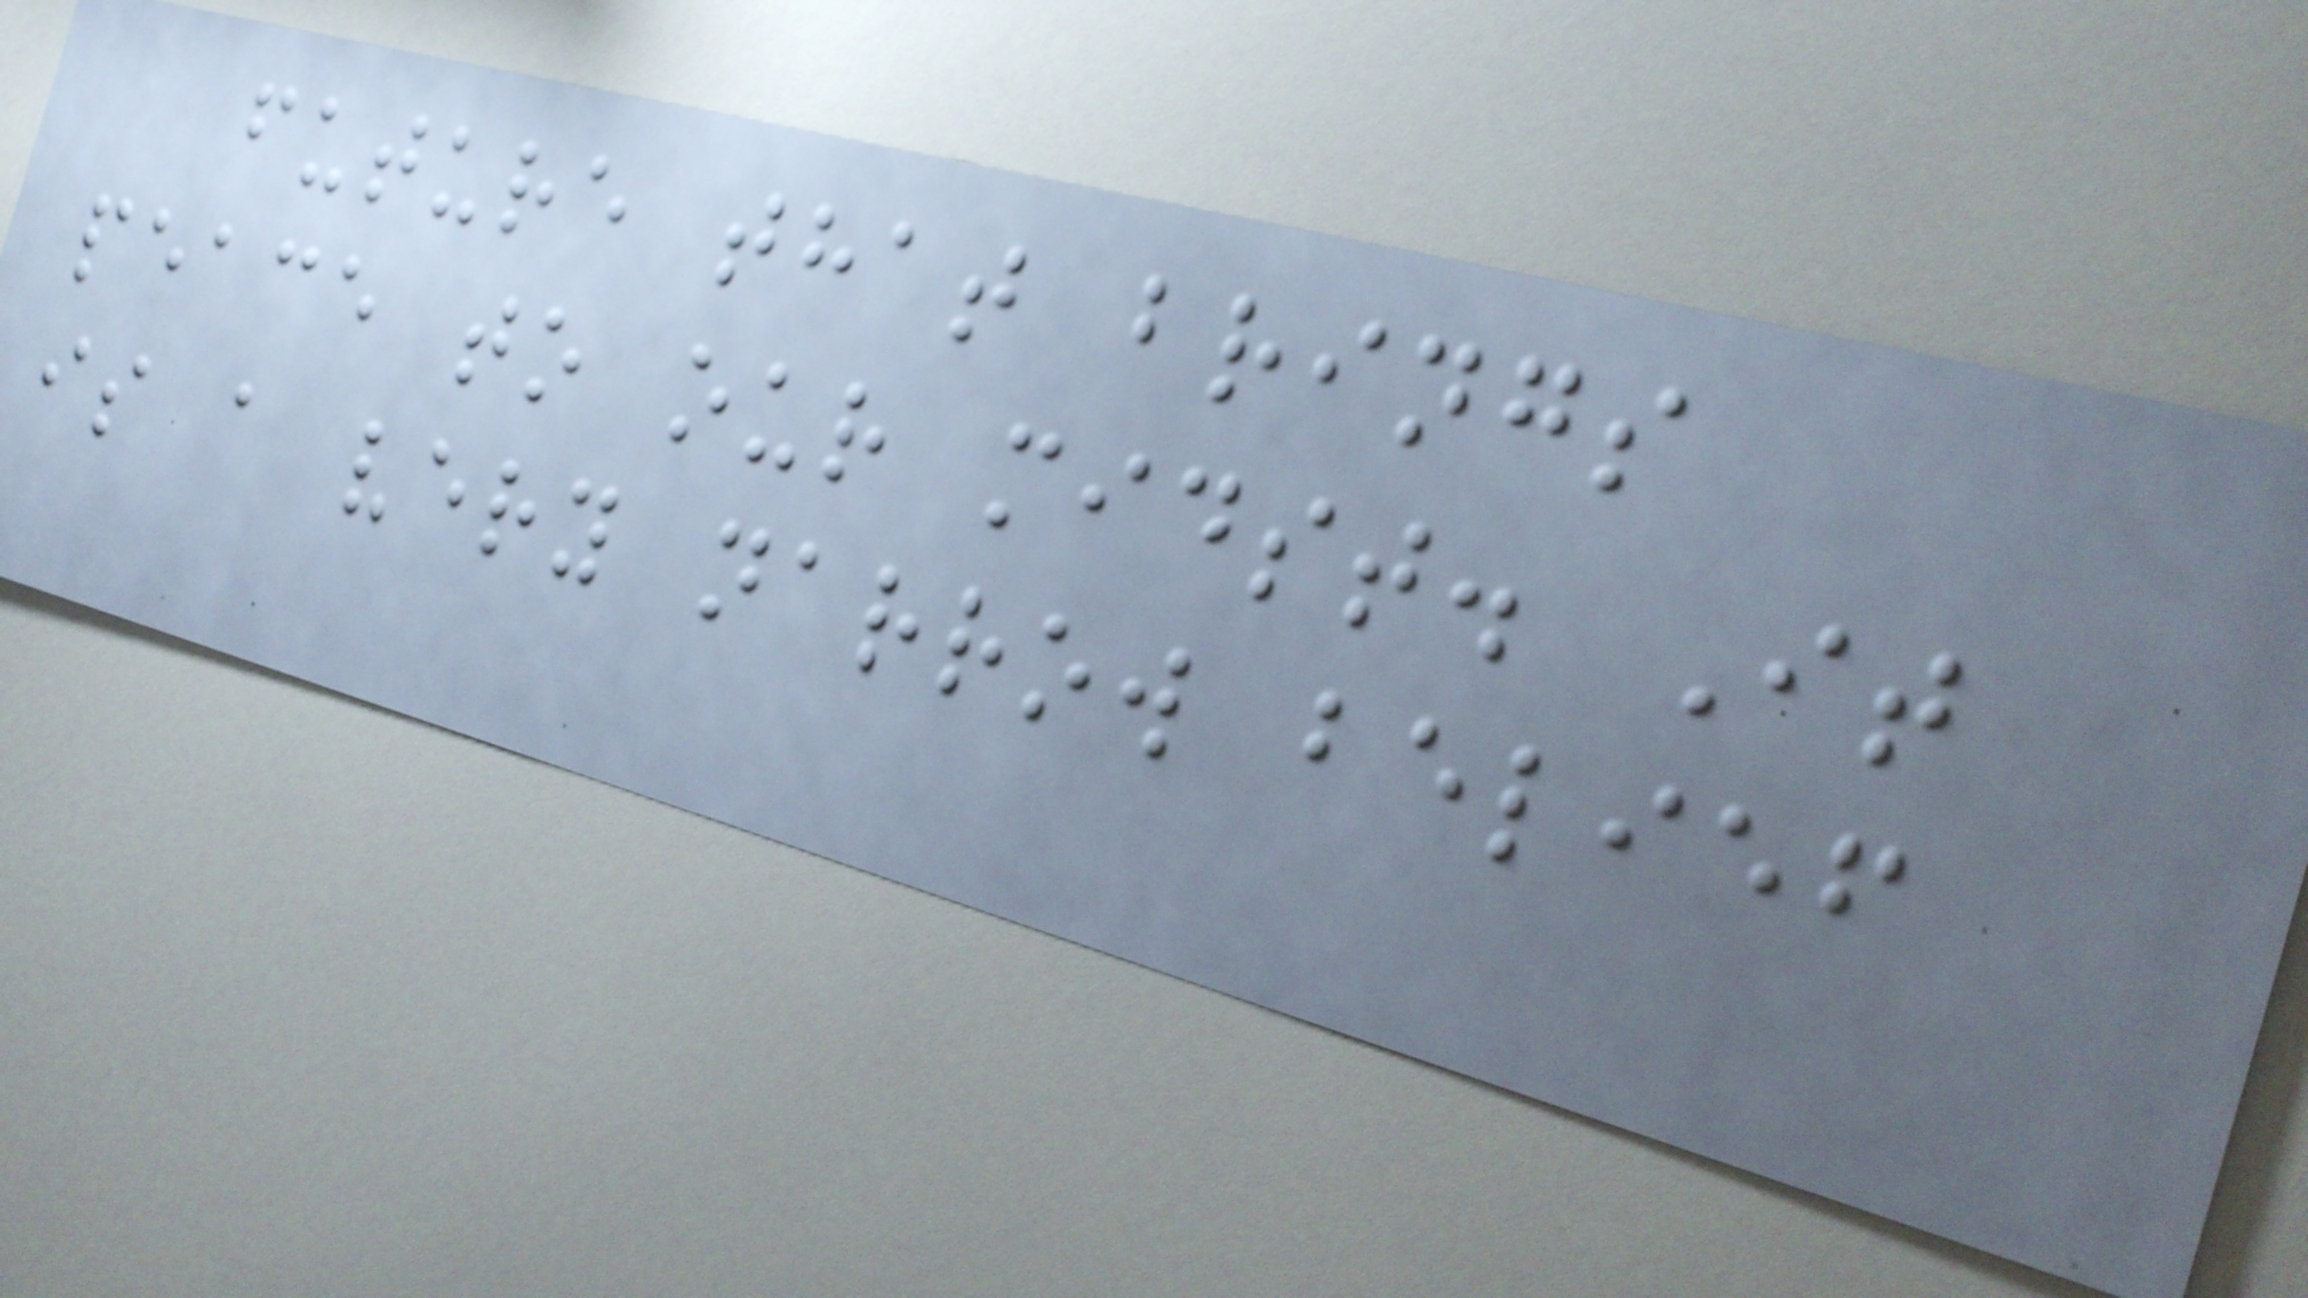future that brings
peace to our midst. It
is a very narrow belief
